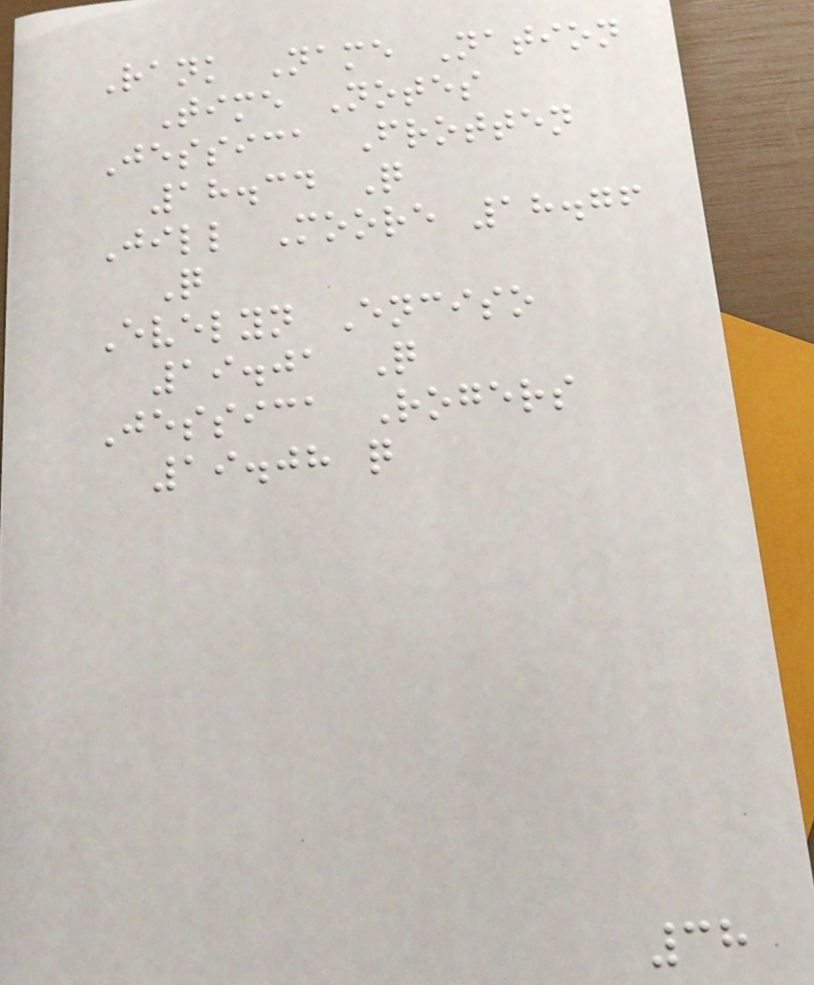Rank Name Nation
Time Notes
Jessica Frotten
18.34 Q
Jill Moore 18.76
Q
Evelyn Enciso
19.01 Q
Jessica Rogers
19.08 q
38
